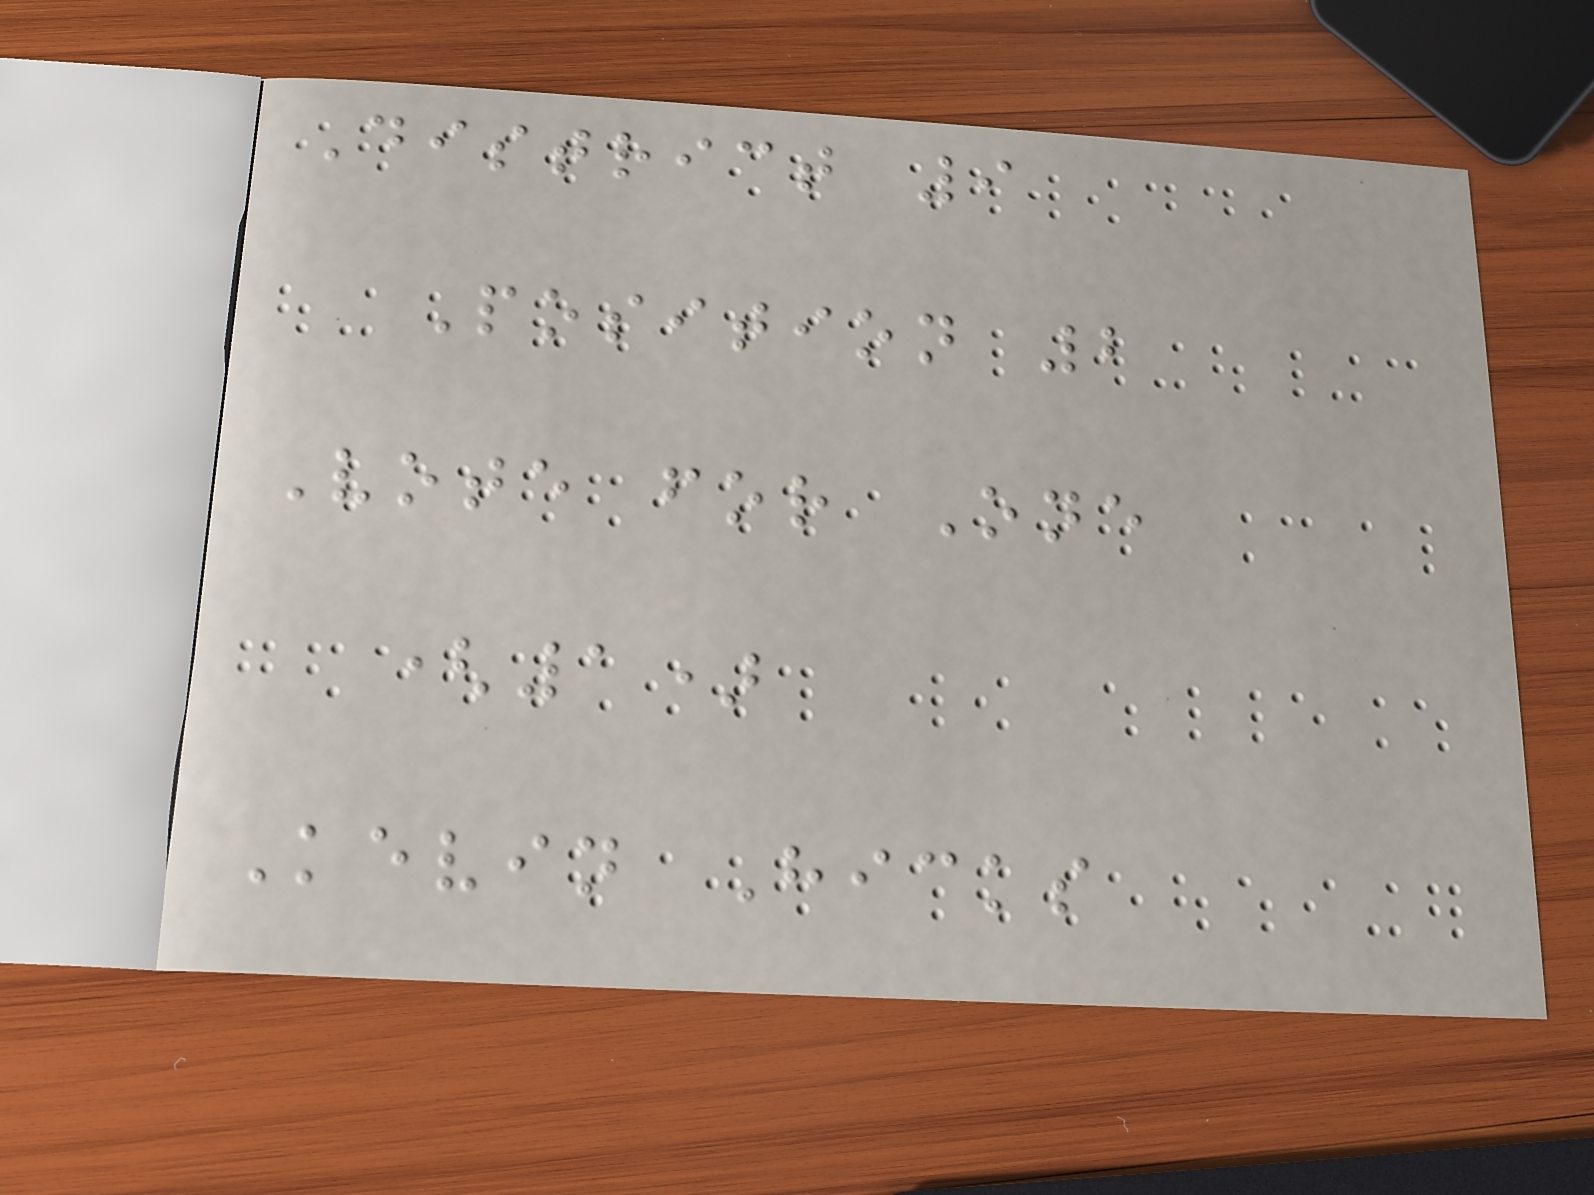District 9
Position 2
Vote for One
(1)
Kevin Hicks
